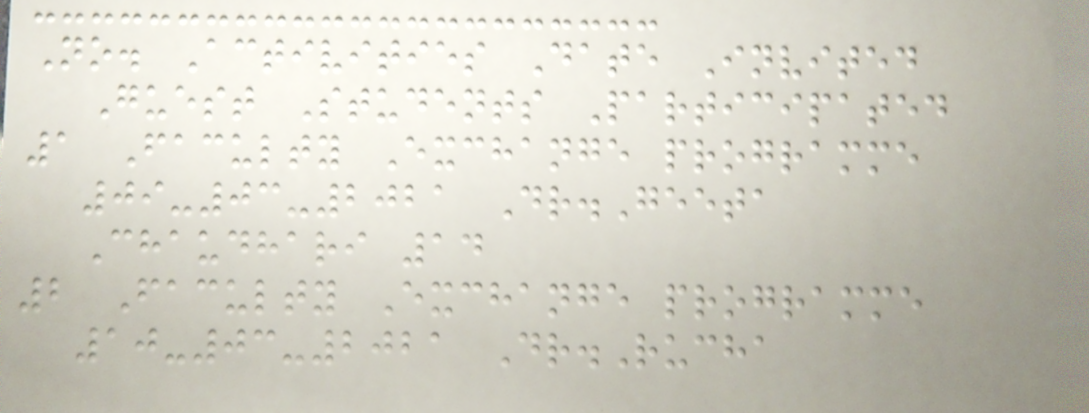No. Activities Date Invited
Guest Students Participated
1 Faculty Exchange programme
09-03-2021 Dr.Geeta
Chaudhari 14
2 Faculty Exchange programme
10-03-2021 Dr.Rucha
